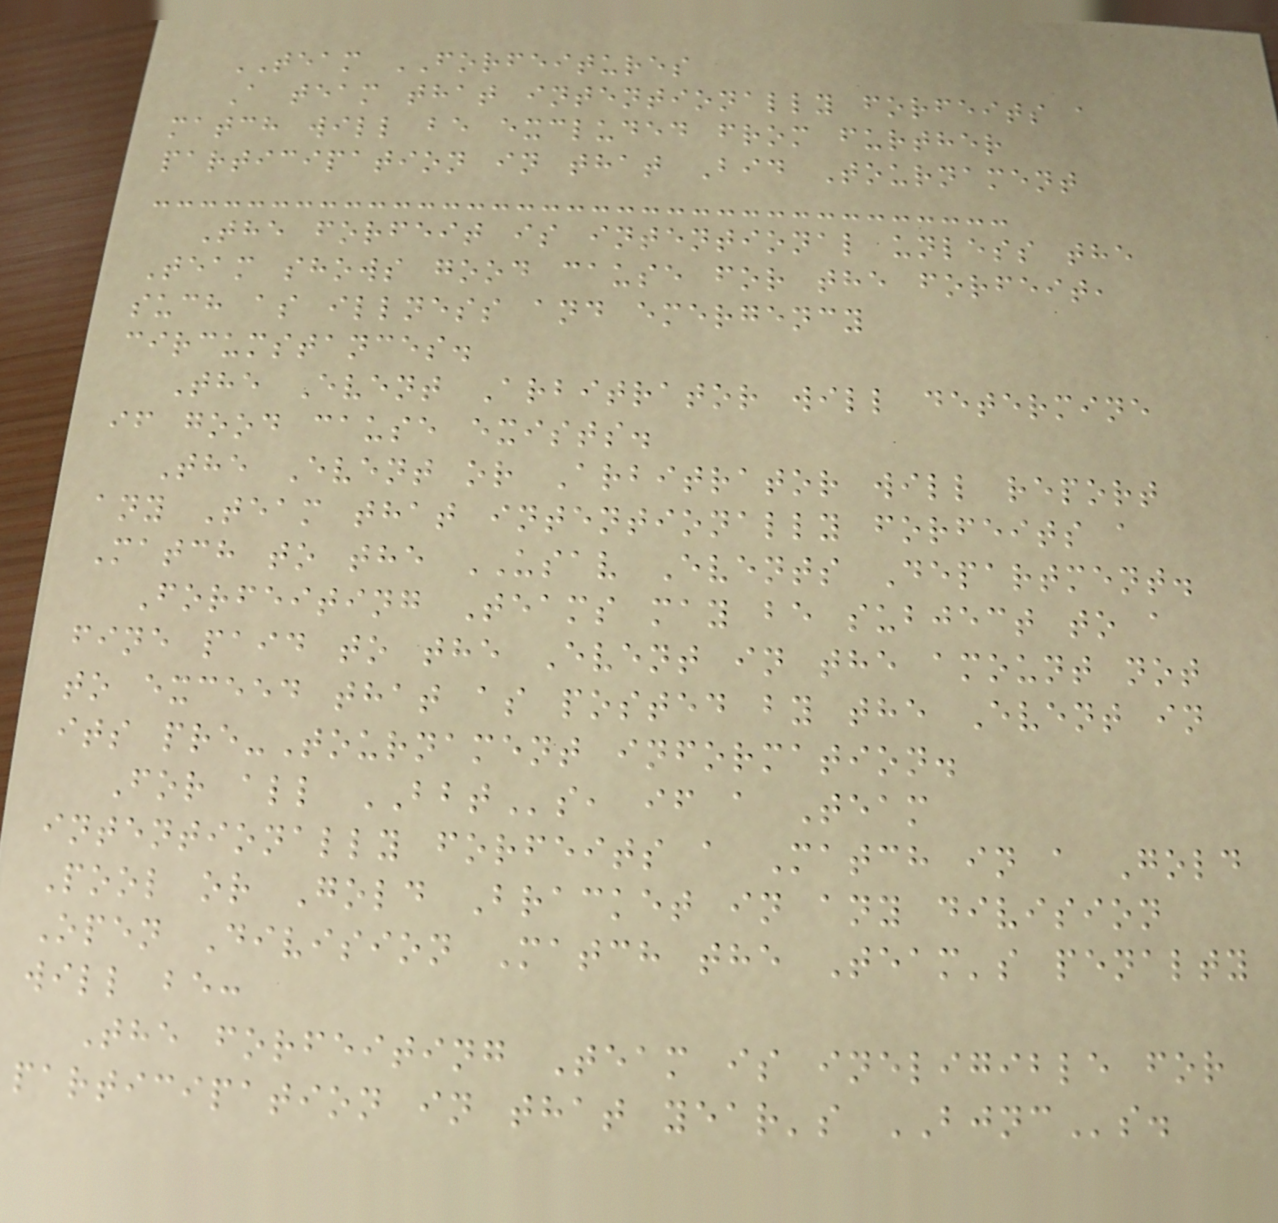TEAM FORFEITURES
A team that intentionally forfeits a
match will be excluded from further
participation in that Bid Tournament
The forfeit is intentional unless the
Team shows good cause for the forfeit,
such as illness and emergency
circumstances.
The Event Arbitrator will determine
if good cause exists.
The Event or Arbitrator will report
any Team that intentionally forfeits a
Match to the USAV Events Department.
Forfeiting Teams may be subject to a
fine paid to the Event in the amount not
to exceed that as posted by the Event in
its pre-Tournament information.
For all BBTs, if a Team
intentionally forfeits a Match in a Gold
Pool or Gold Bracket in any division
Open Division Match the Team's penalty
will be:
The forfeiting Team is ineligible for
participation in that year's BJNCs.
